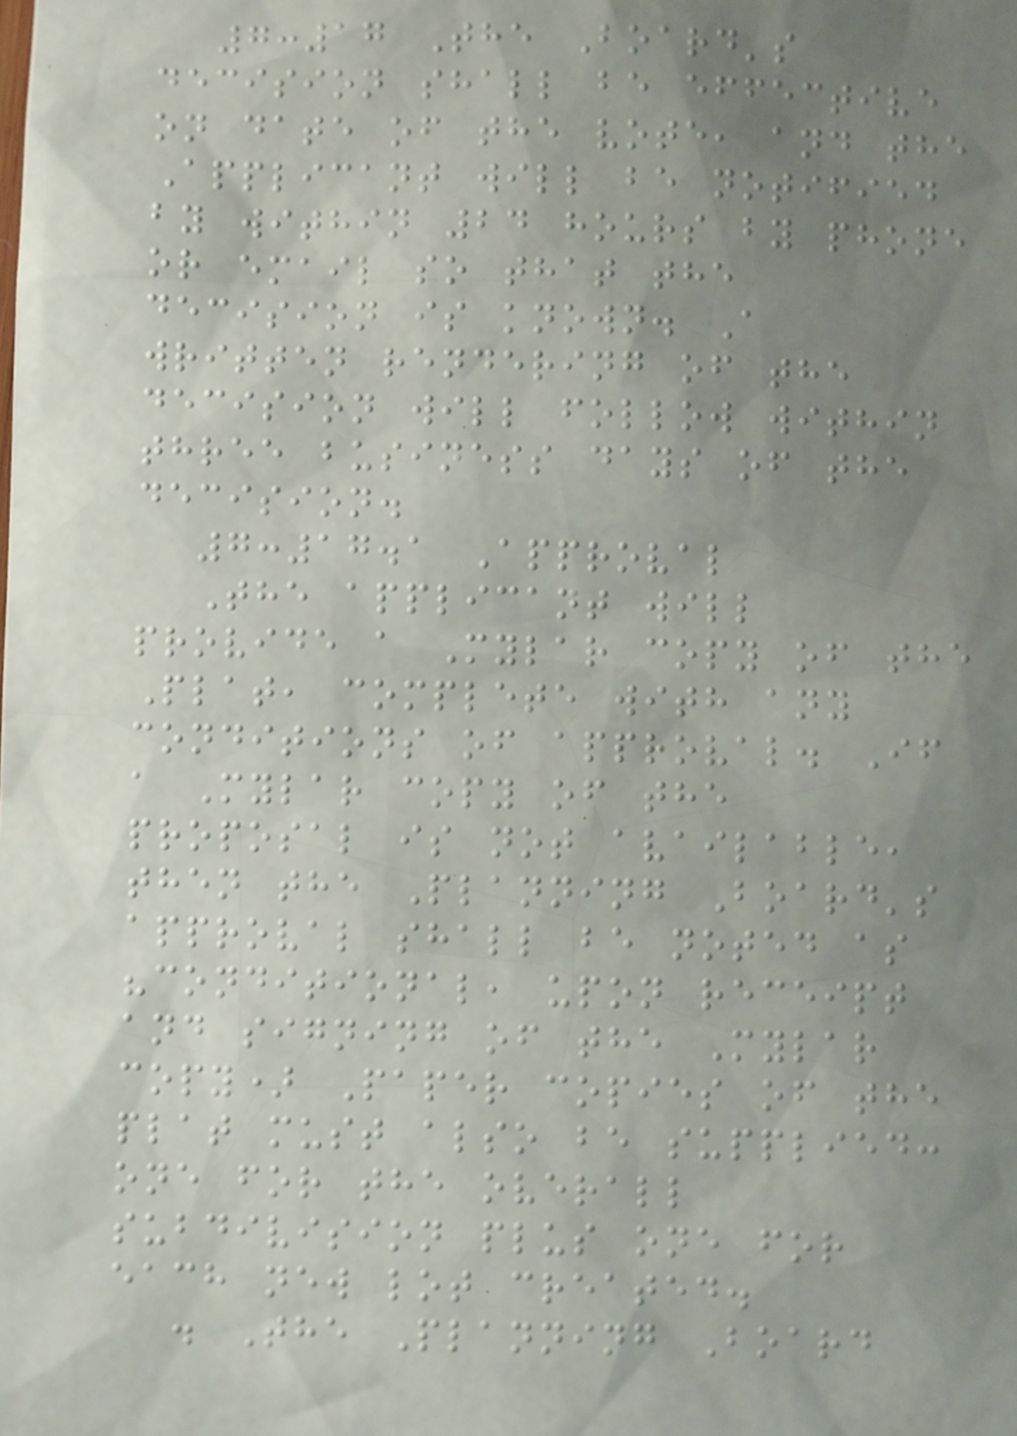7:17 The Board's
decision shall be effective
on date of the vote, and the
Applicant will be notified
by within 24 hours by phone
or email so that the
decision is known. A
written rendering of the
decision will follow within
three business days of the
decision.
7:17.1 Approval
The applicant will
provide a Mylar copy of the
Plat, complete with any
conditions of approval. If
a Mylar copy of the
proposal is not available,
then the Planning Board's
approval shall be noted as
"conditional, upon receipt
and signing of the Mylar
copy) Paper copies of the
plat must also be supplied:
one for the overall
subdivision plus one for
each new lot created.
. The Planning Board
